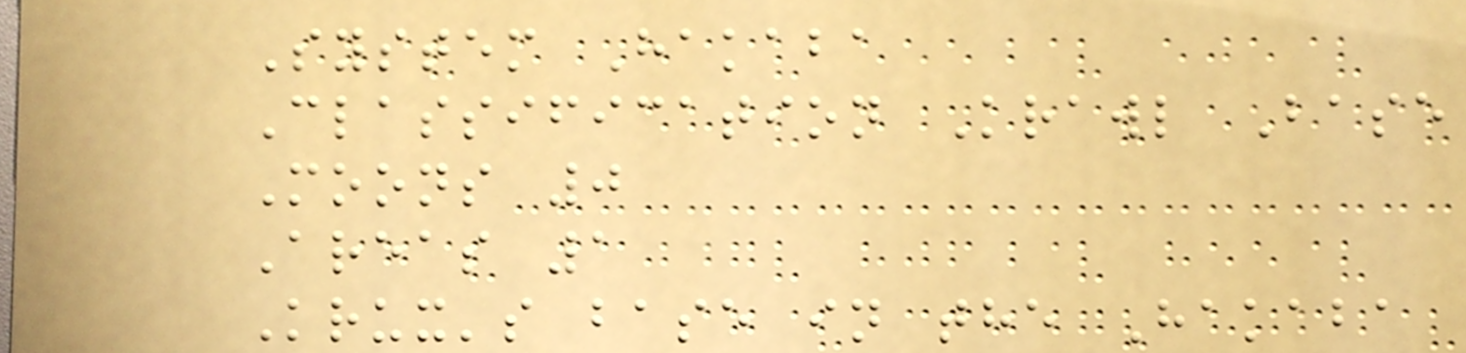System Hakaba
Classification Krawl Base
Moons 0
Areas 1
Krux's base in the Hakaba
